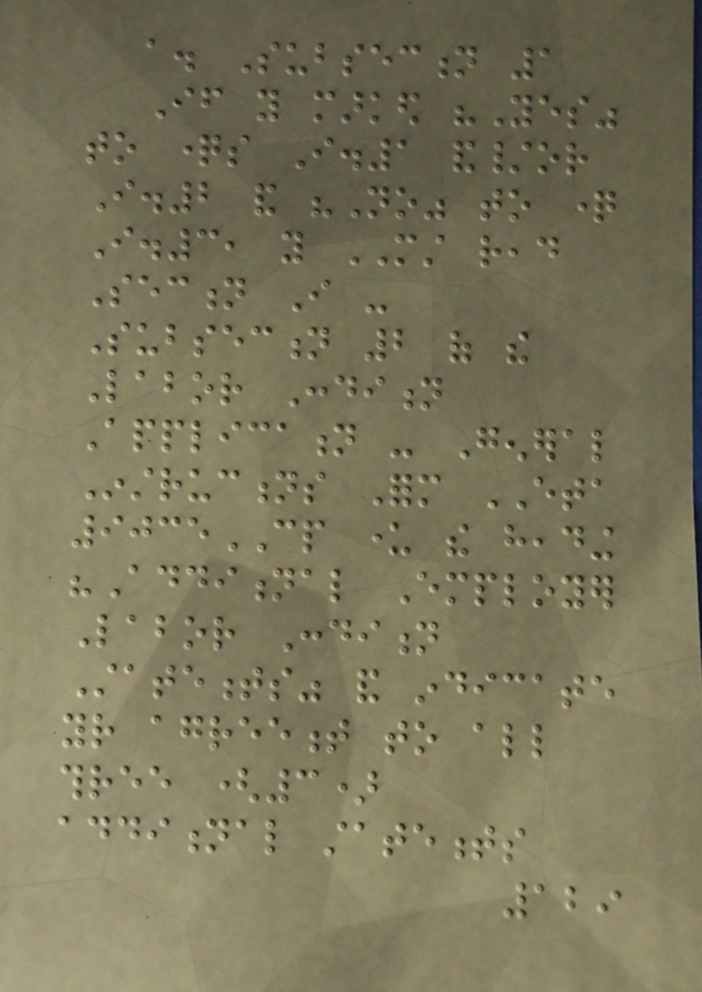a. Subsection 1
If you marked "Yes"
to questions I.1 and/or
I.2 and "No" to question
I.3, you MUST read
Section I -
Subsection 2 of the
Labor Condition
Application - General
Instructions Form ETA
9035CP under the heading
"Additional Employer
Labor Condition
Statements" and indicate
your agreement to all
three (3)
additional statements
129
